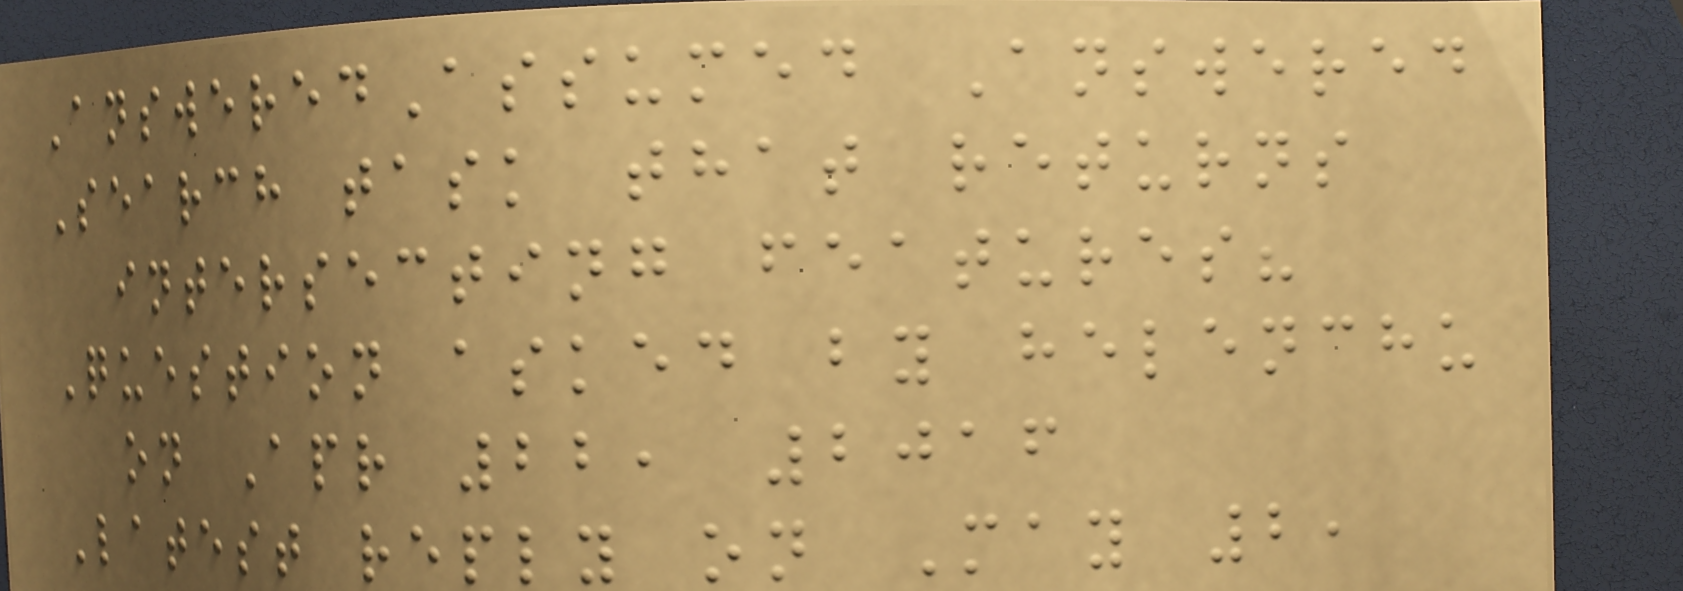AnsweredAssumed Answered
Search task that returns
intersecting features?
Question asked by helenchu
on Apr 22, 2016
Latest reply on May 2,
